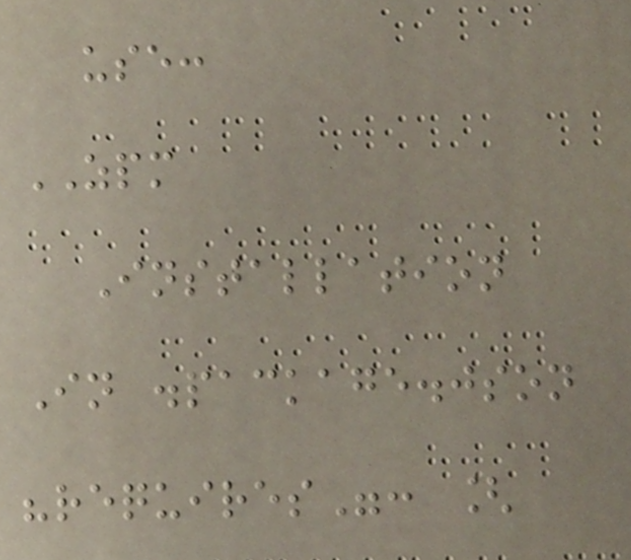use:
ZPM
Installation
In .package.json
"requires": [
